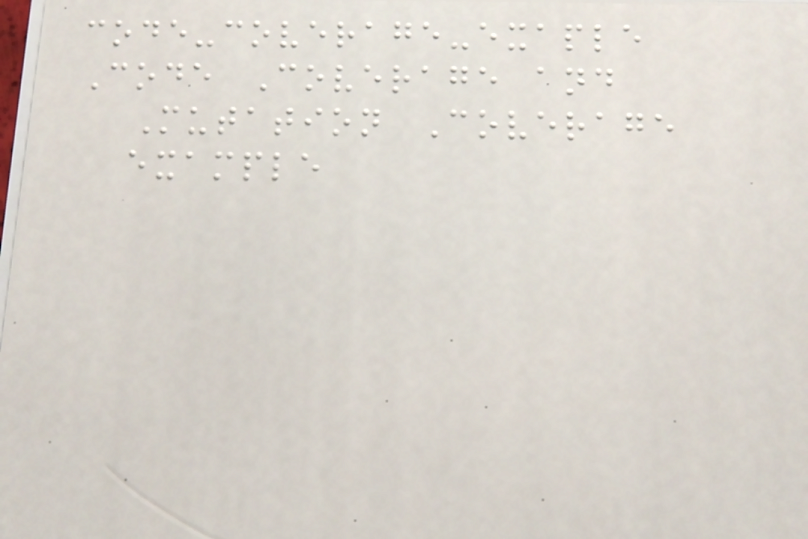code-coverage-exaple
Code Coverage and
Mutation Coverage
example
